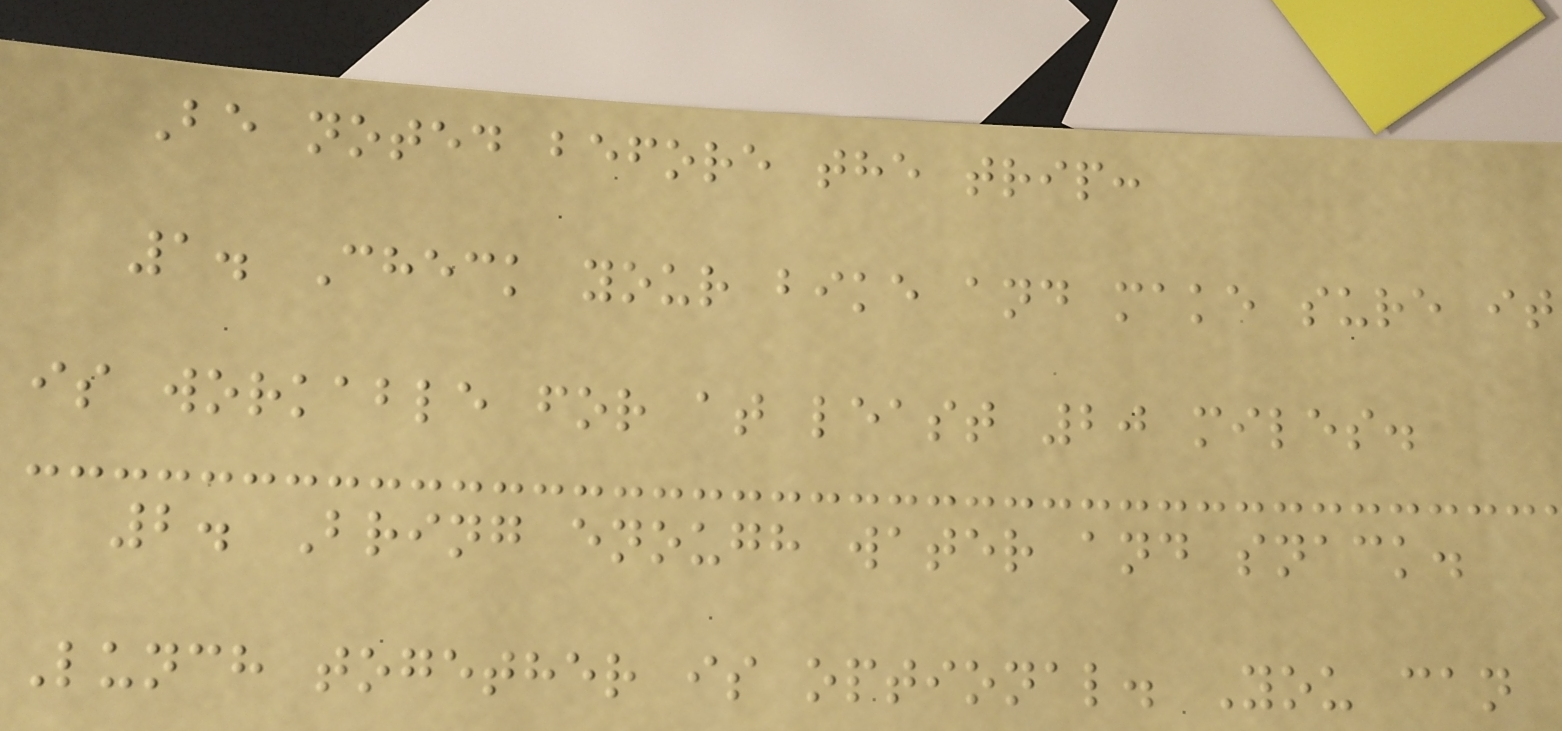Be noted before the trip:
1. Check your bike and make sure it
is workable for at least 20 miles.
2. Bring enough water and snack.
Lunch together is optional. You can
